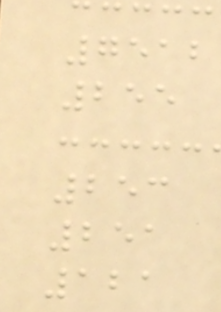7512
255
253
251
121
